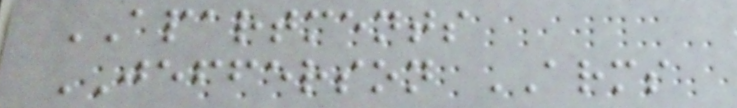APARTMENTS
JEFFERSON ARMS
